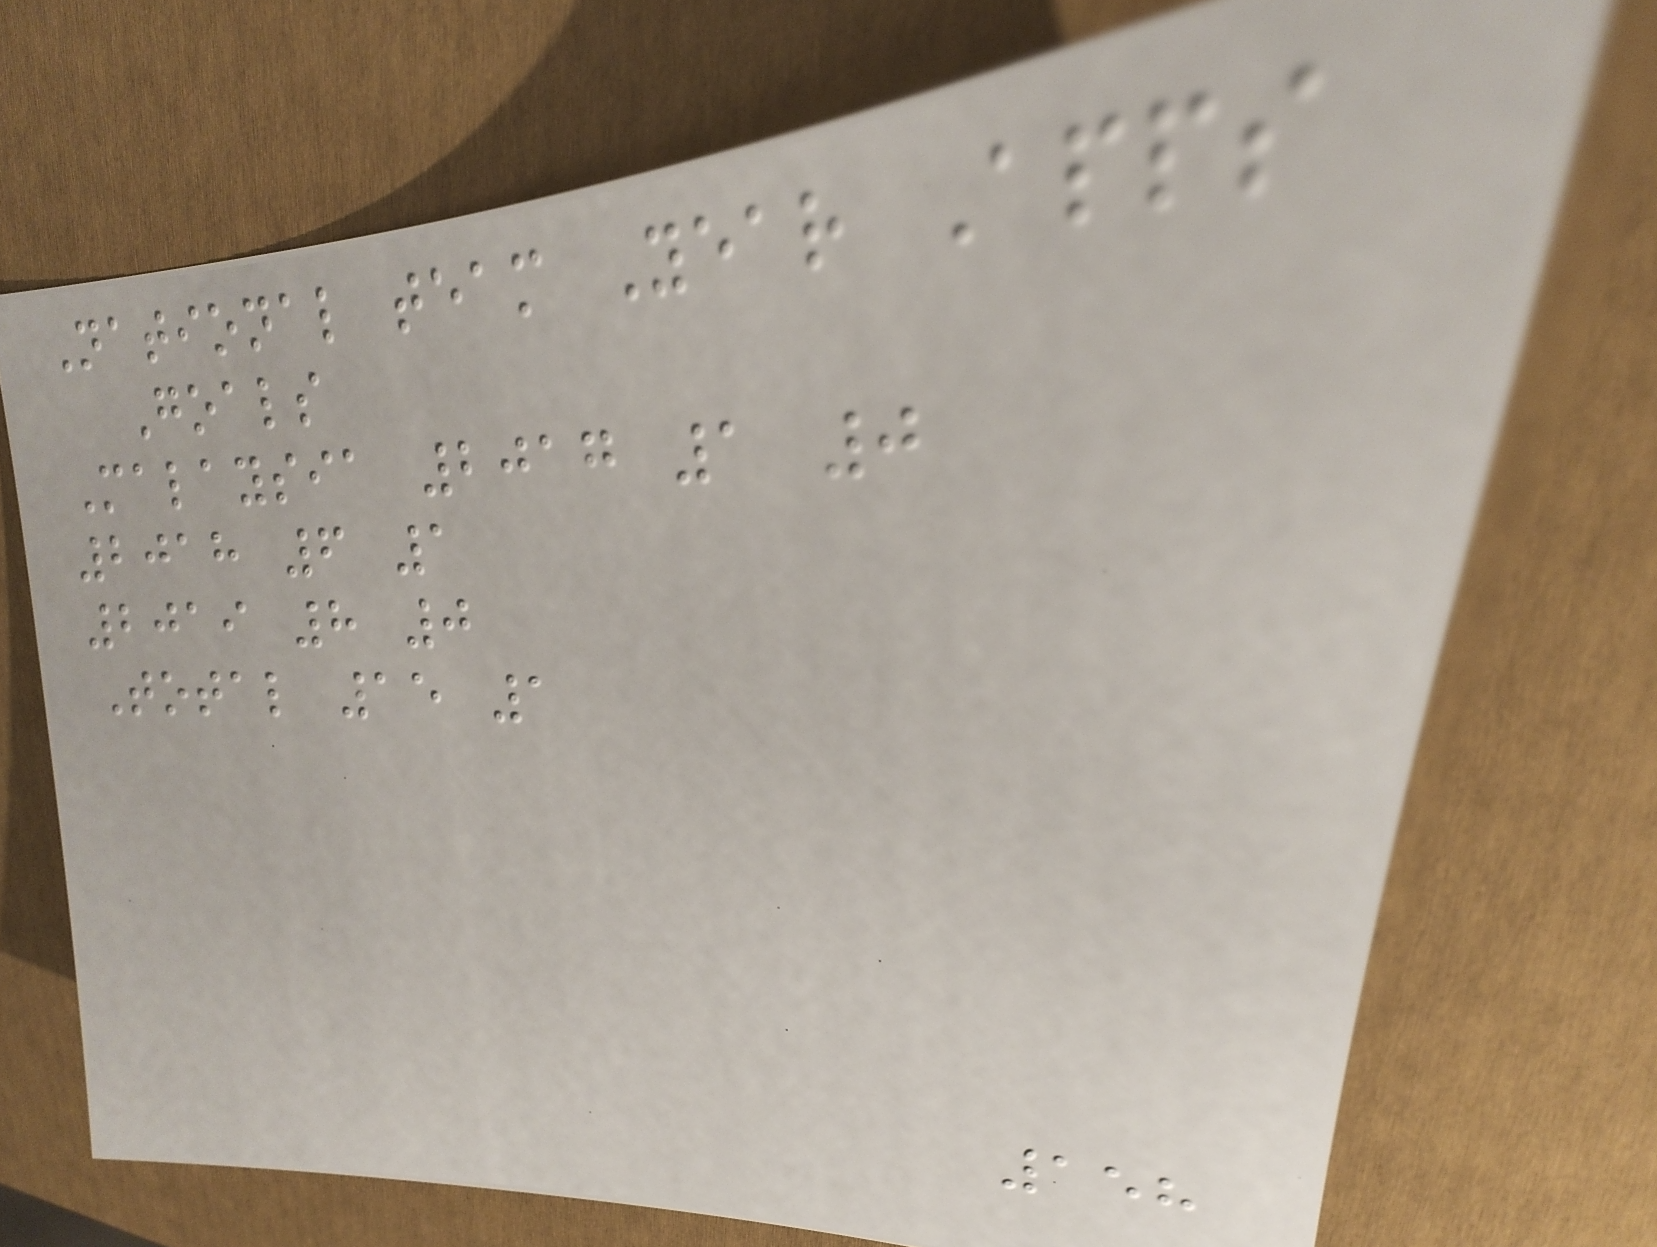National team Year Apps
Goals
Malaysia 2017 1 0
2018 6 1
2019 8 0
Total 15 1
158
